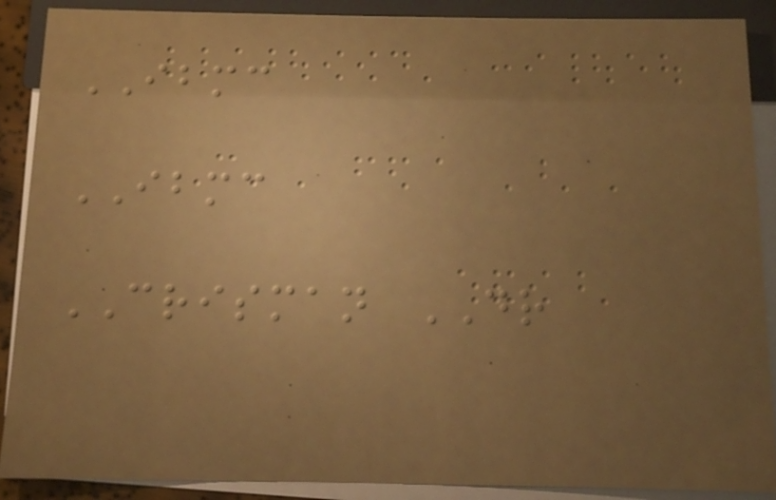IBMC
IBMC
CRISMAN DR
